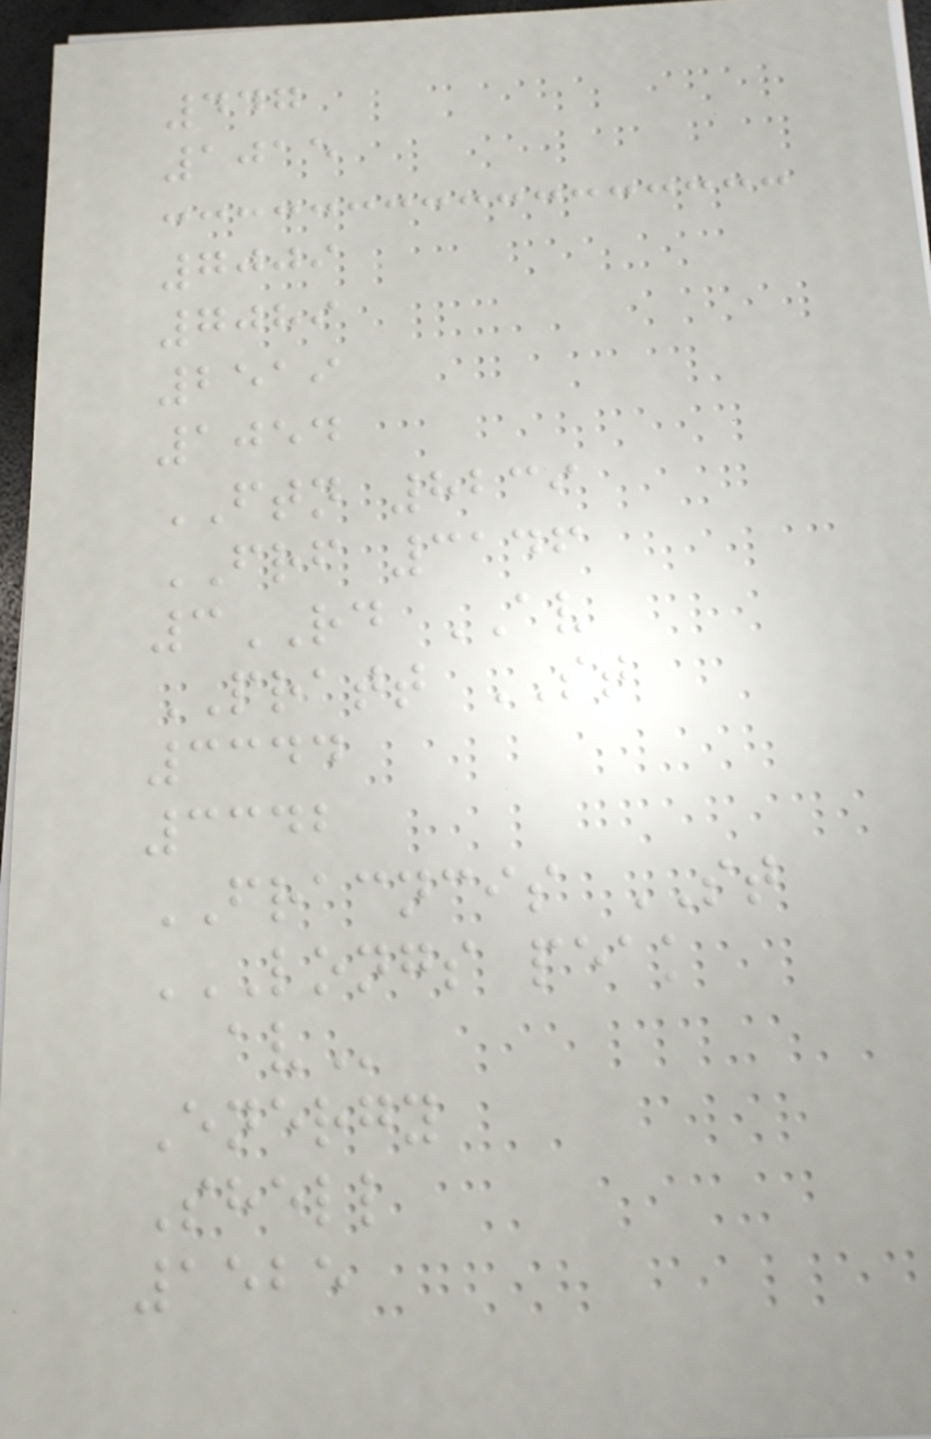447
1015
7009
7089
2519
1054
FTN 8239
FRF 3146
3RD AV
PRATT ST
3344
3342
FRACNCIS ST
LONGS PEAK
AV
Energy
Shell
1525
